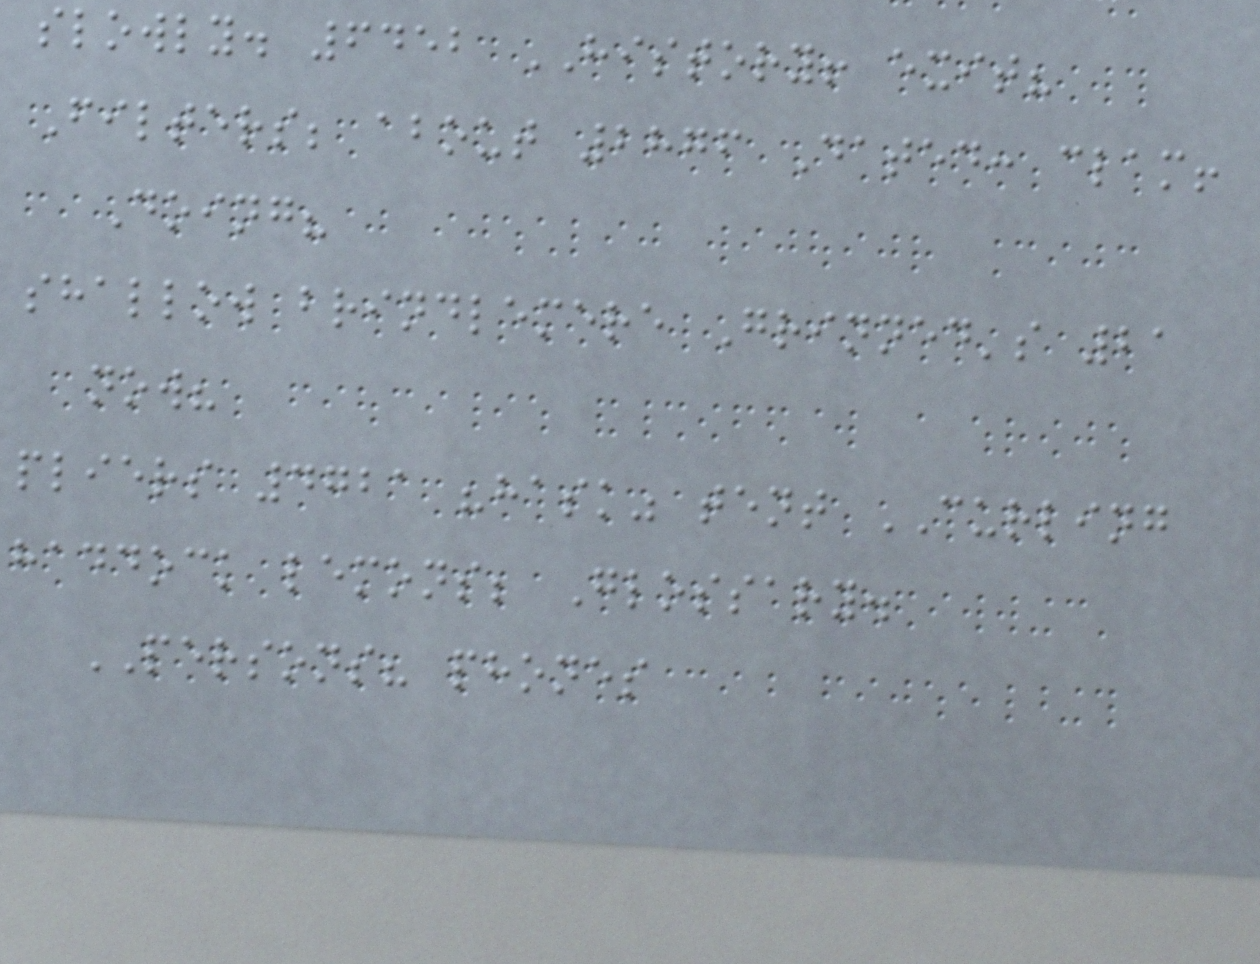slowly. 6452 HISTORY! exit?
Filters; about 2876 Dated: clam!
Doing?
shallow brindlemere Grinned's 21
now?
pliers 4721 "hask" tent CURLING
haddock lemons; Glossary.
PERSONS? phones
